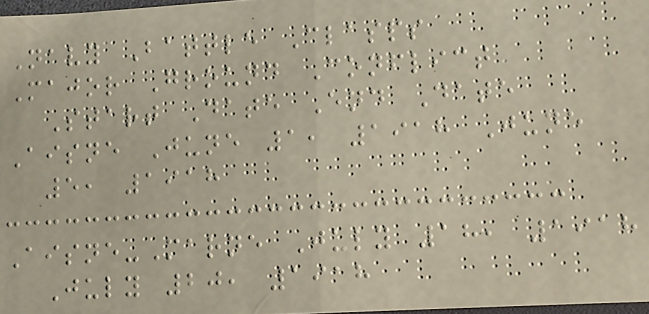Navy Battle Clasps
Major Ground Conflict
Start Date End Date
Aisne June 1, 1918 June
5, 1918
Aisne-Marne July 18, 1918
July 20, 1918
